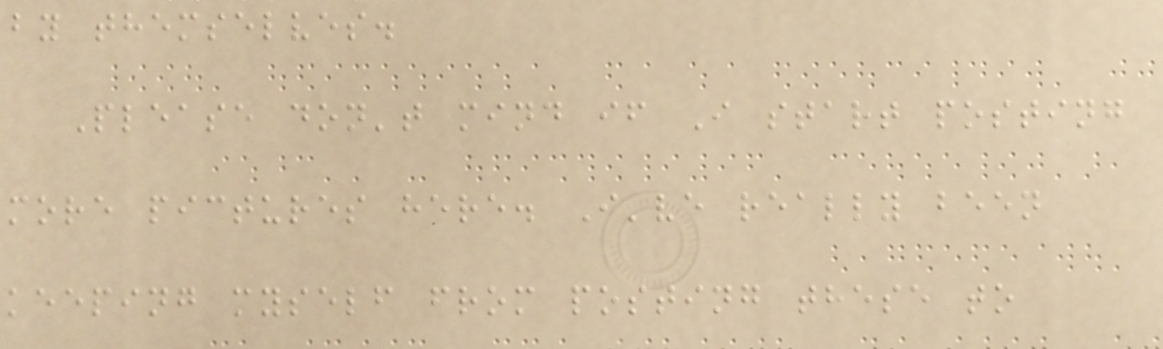by themselves.
Please don't mind if I start posting
more pictures here. I've really been
keeping myself from posting these to
